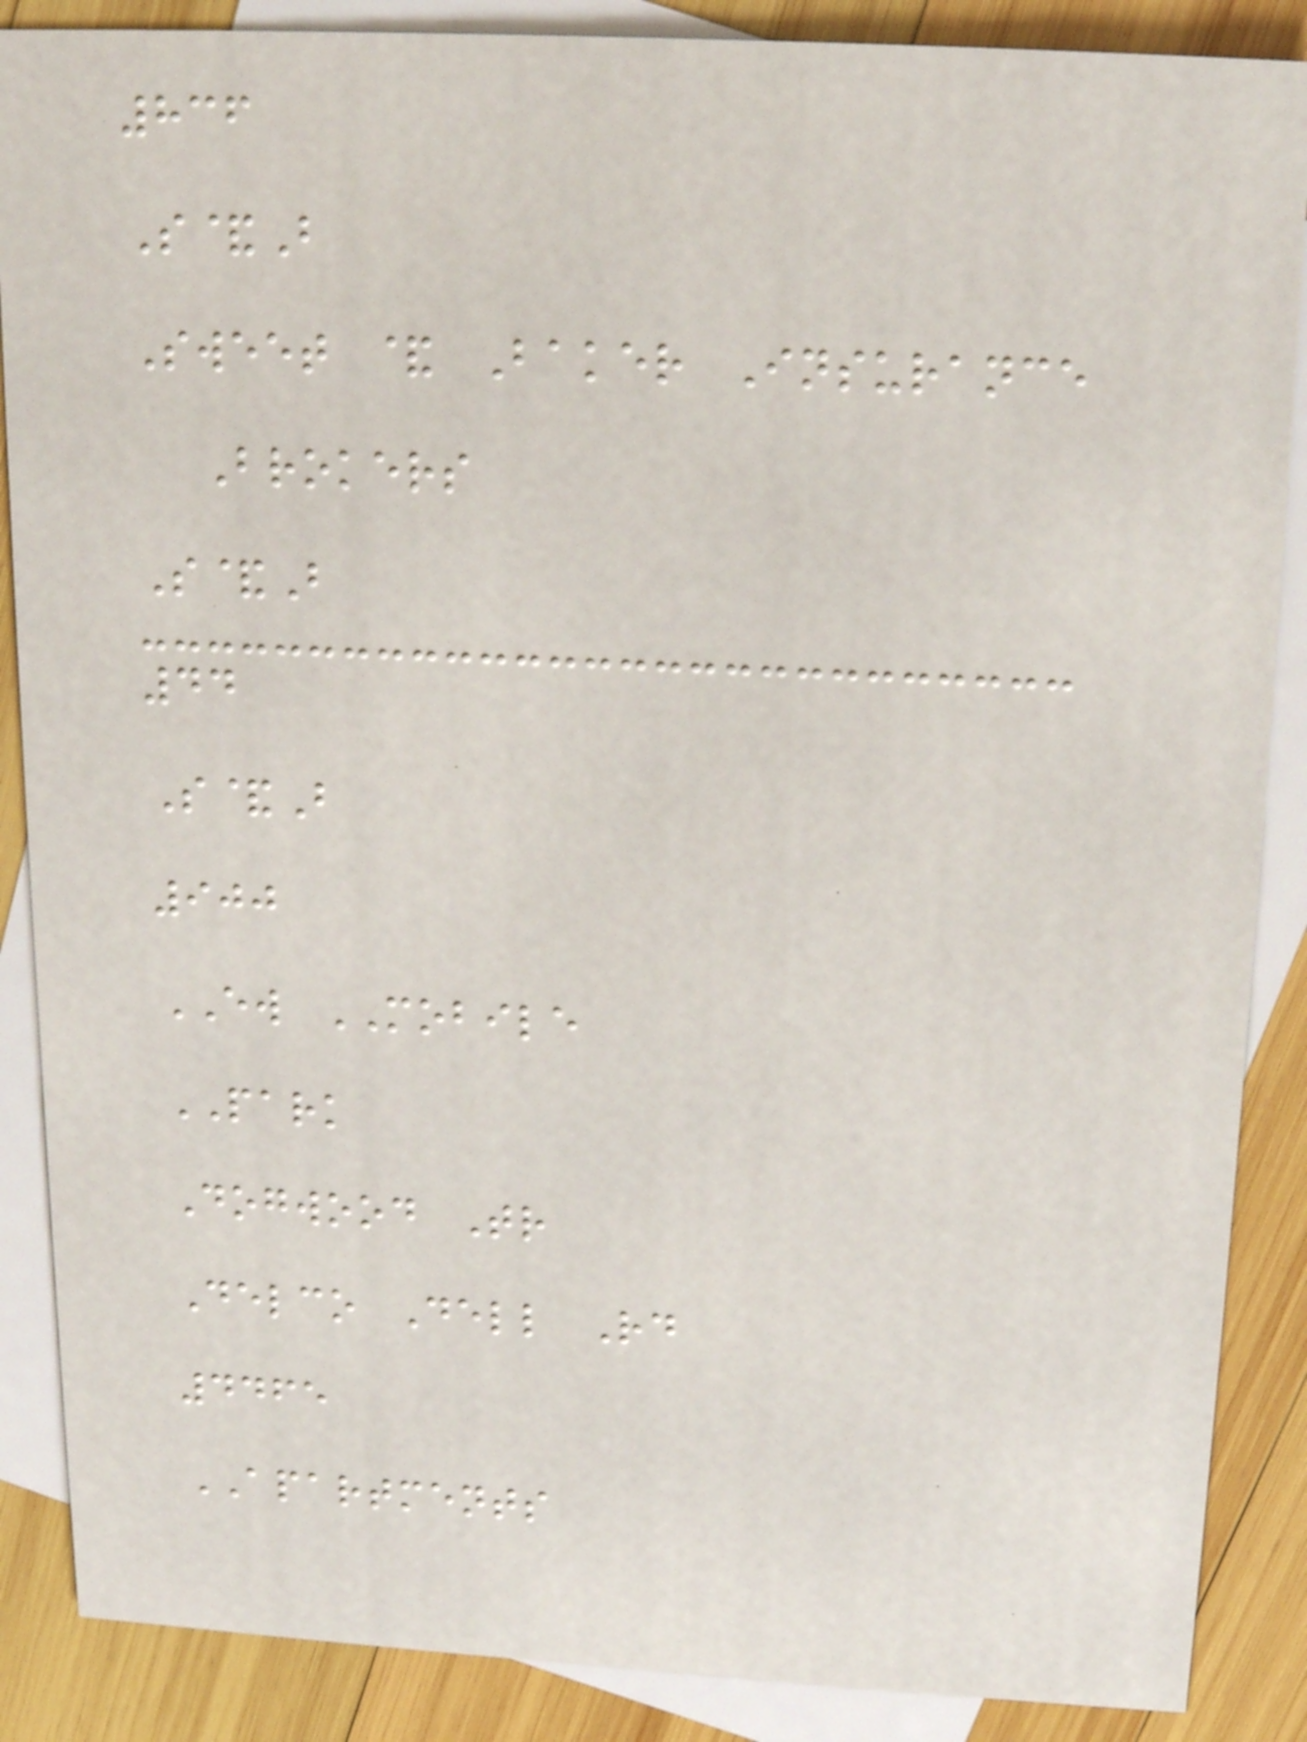836
S&B
Sweet & Baker Insurance
Brokers
S&B
44
S&B
900
EW MOBILE
PARK
Dogwood Tr
Delco Dell Rd
4465
APARTMENTS
